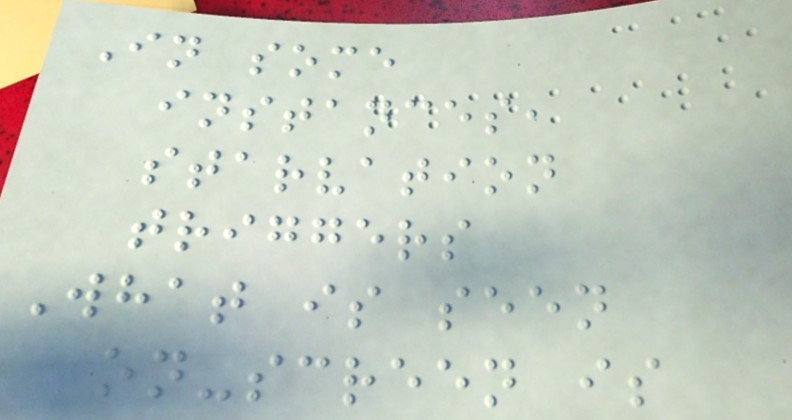In some
instances,
starvation
triggers
What is seen
on-screen is
